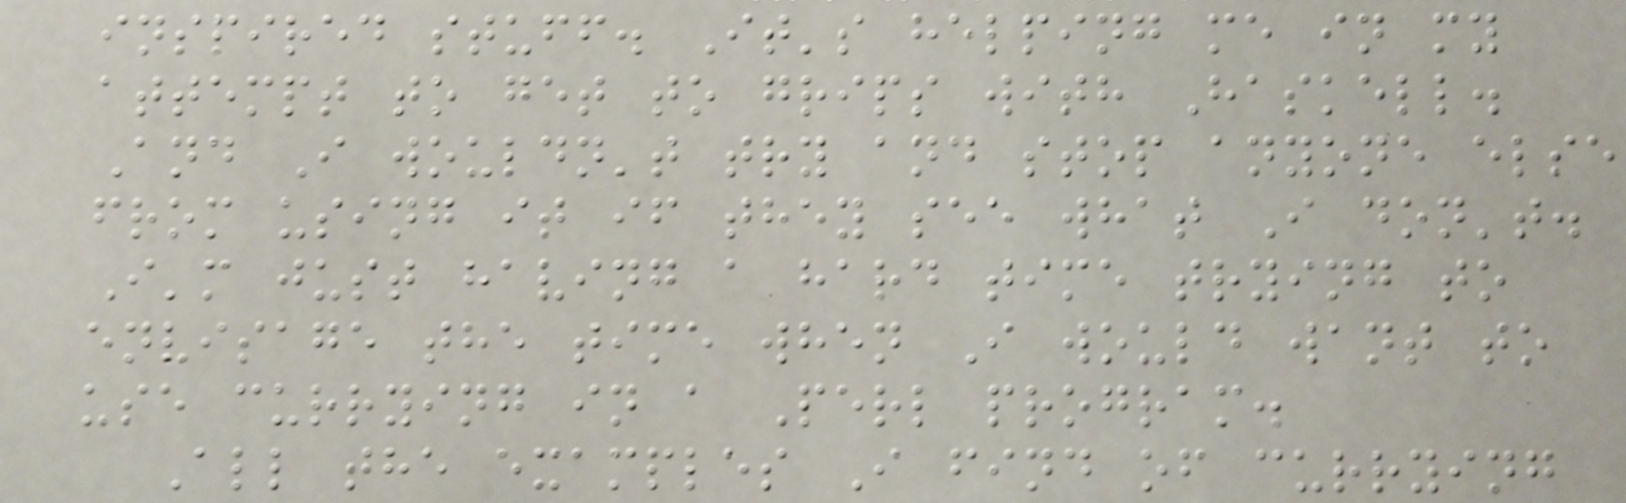inspired stuff. It's helping me in my
attempt to get to grips with Haskell.
And I wouldn't try and stop anyone else
from using it if they see what I don't.
I'm just having a hard time trying to
envisage the time when I would want to
use currying in a Perl program.
All the examples I find of currying
